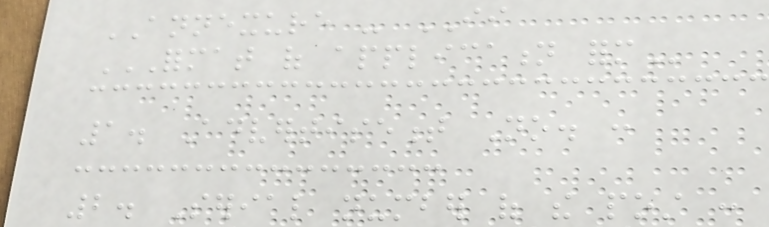ANNEXURE - II
FORMAT OF APPLICATION FORM
1. Advertisement No. :
2. Serial number of the post :
